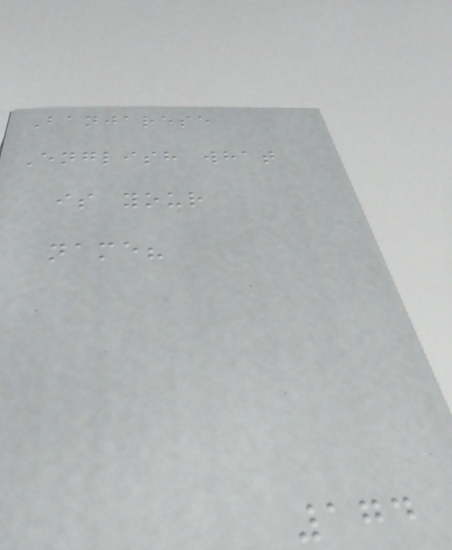Banjarese
English what
is your
name?
174
